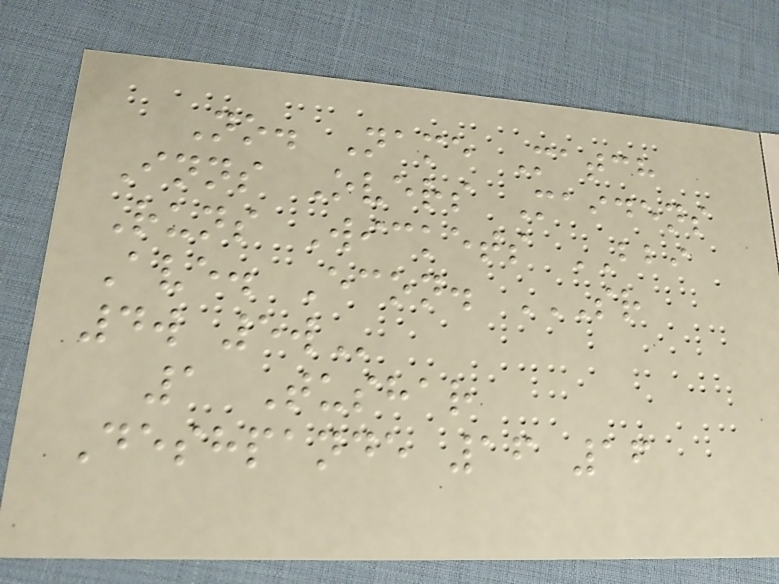No. Name Match
Inns Overs Maidens
Runs Wickets BBI
Ave. Econ. SR
4W 5W
1 Tushar
Deshpande 16 16
